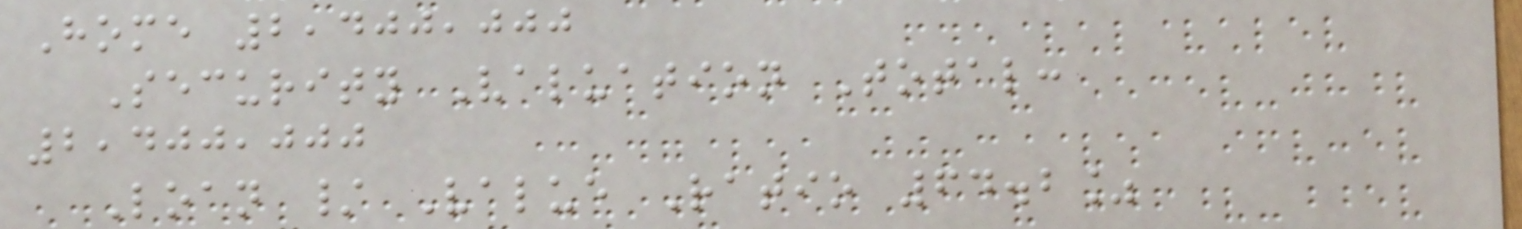Home 2,400,000
Security Valuation Total:
2,400,000
Loan / Value Ratio 64.2%
